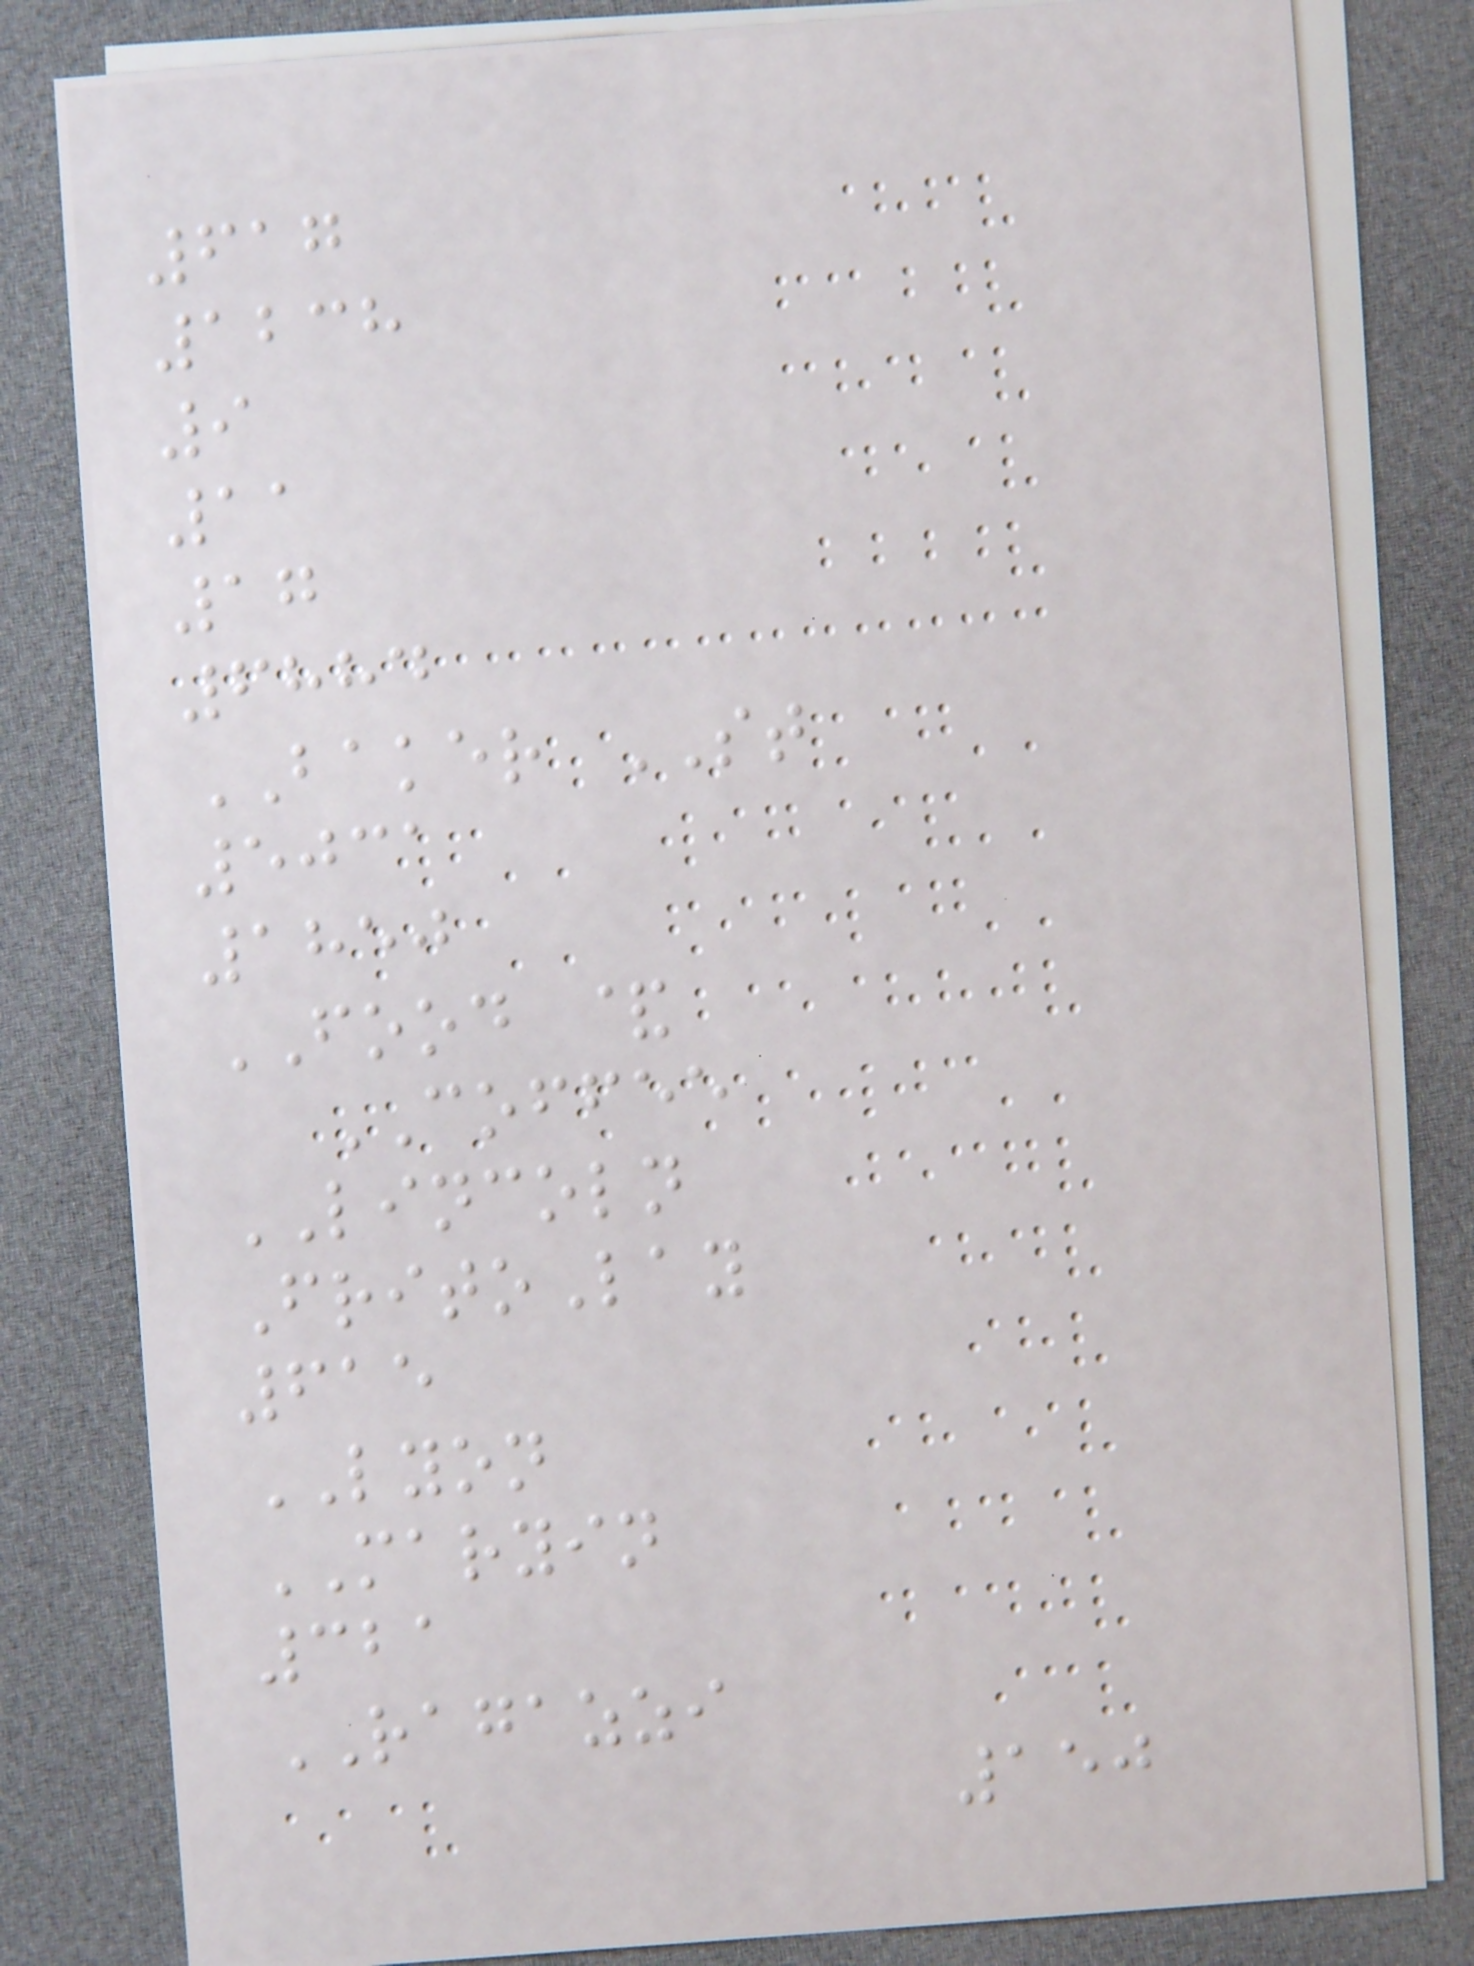617
1238
9
11
17
6884
BAKER ST
5031
1850
FOOD &
COFFEE
LINCOLN
FritoLay
615
LYON
MARYIN
321
RAGAZZI
150
